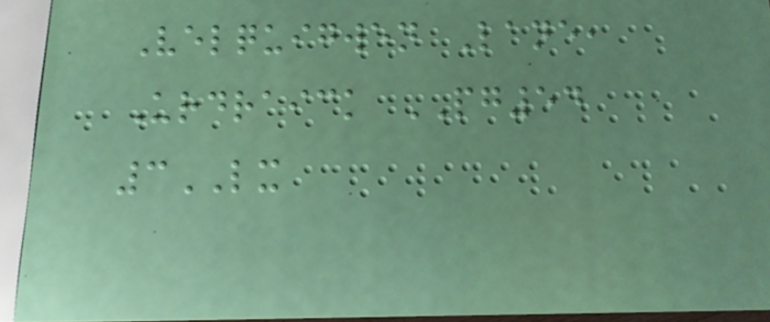Velquigwen Lane,
Urdraick PG54
3LX
